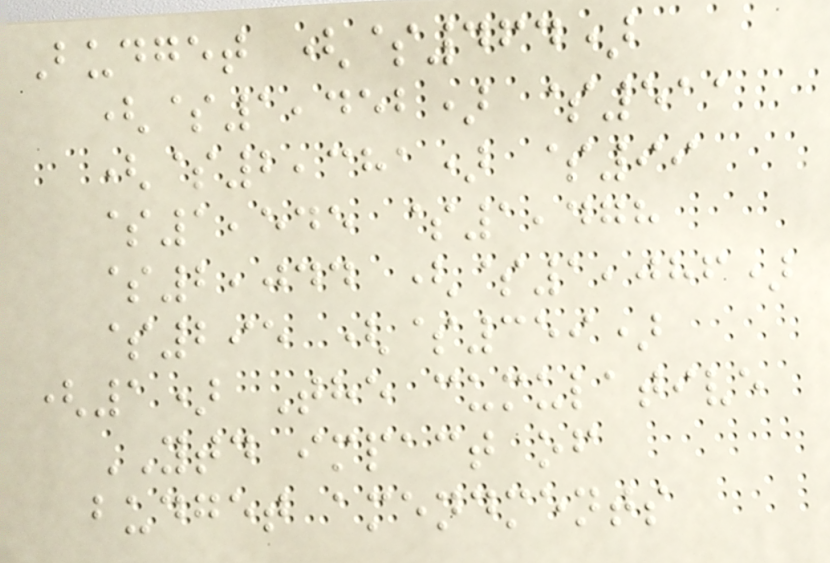Budget ($464)
($1,452) $511
($2,381) $99
$1,545 $1,478
$2,044 ($1,086)
$295 ($359)
(1) The cumulative
YTD impact of
budget amendments
